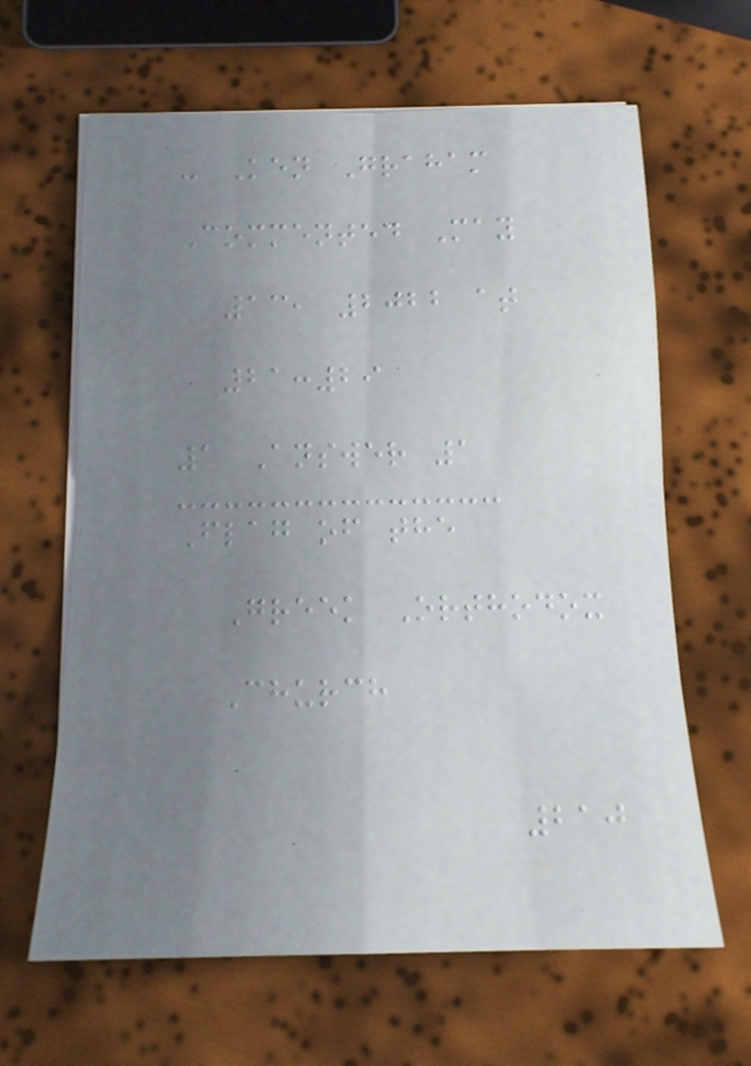- Ken Graham
Commented May
13, 2022 at
21:29
1 Answer 1
Flag of the
Greek Orthodox
Church
210
